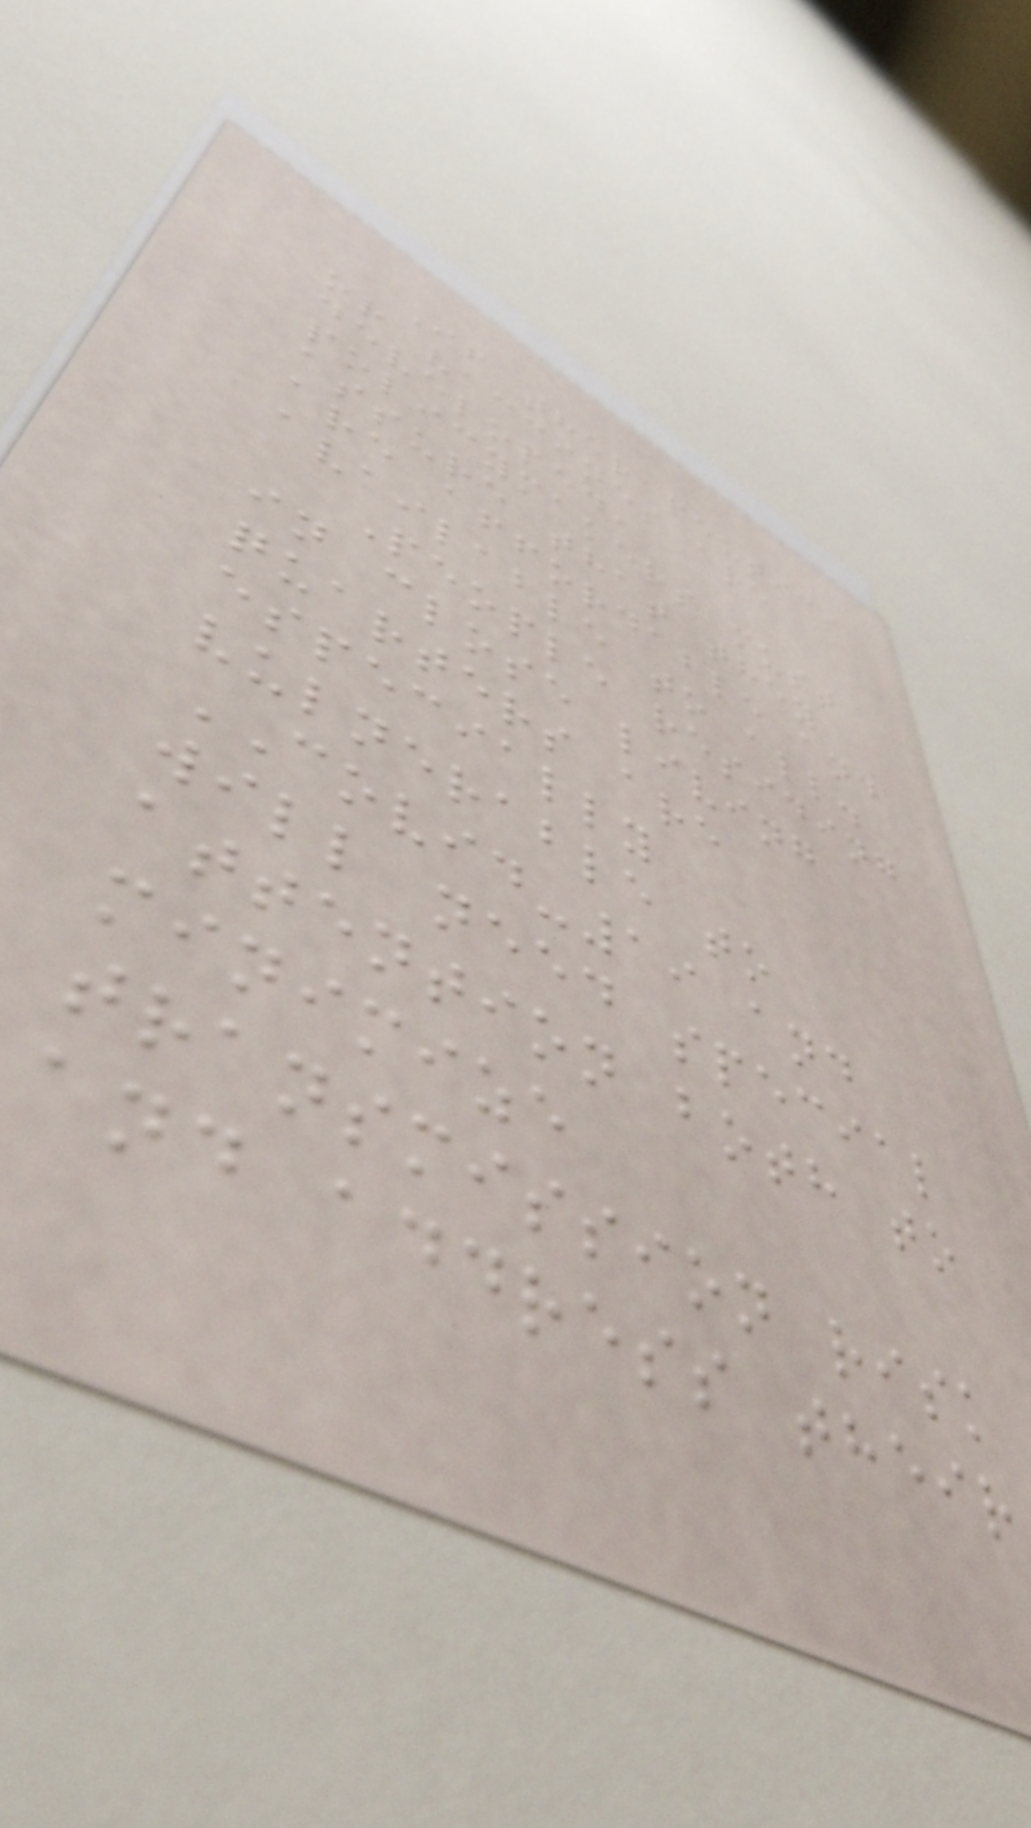If therapeutics
or vaccines are
developed,
policymakers must
assure that they
are affordable and
available to all.
People residing
in close living
quarters are
especially
vulnerable to
COVID-19 and
will need special
attention both to
minimize
transmission risk
and address their
